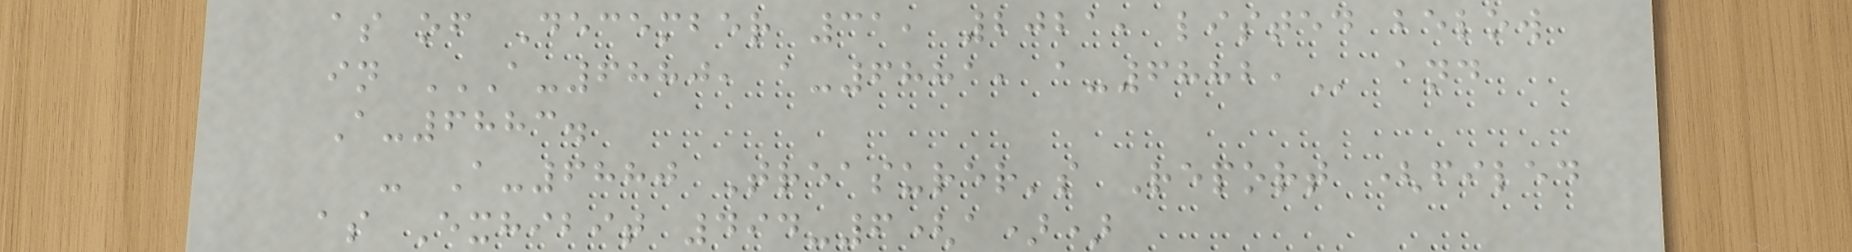as of December 31, 2021, listed below
in A-6880, A-6881, A-6882, and
A-6883.
- A-6880 Treasurer's Report (filed
as Exhibit 494-6(a))
